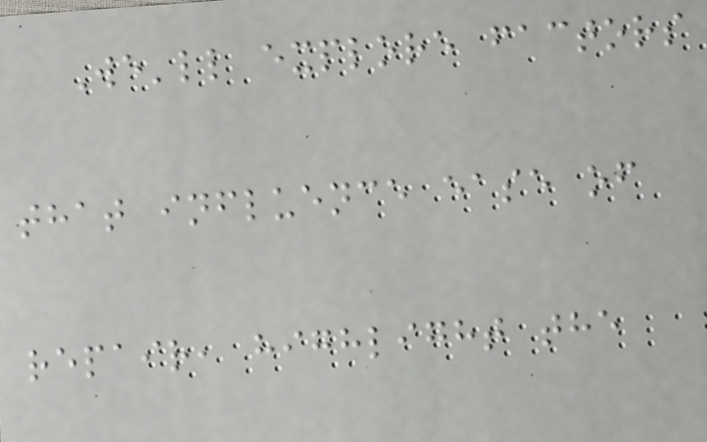We'll explore factors
that influence ease of
repair, highlight the
